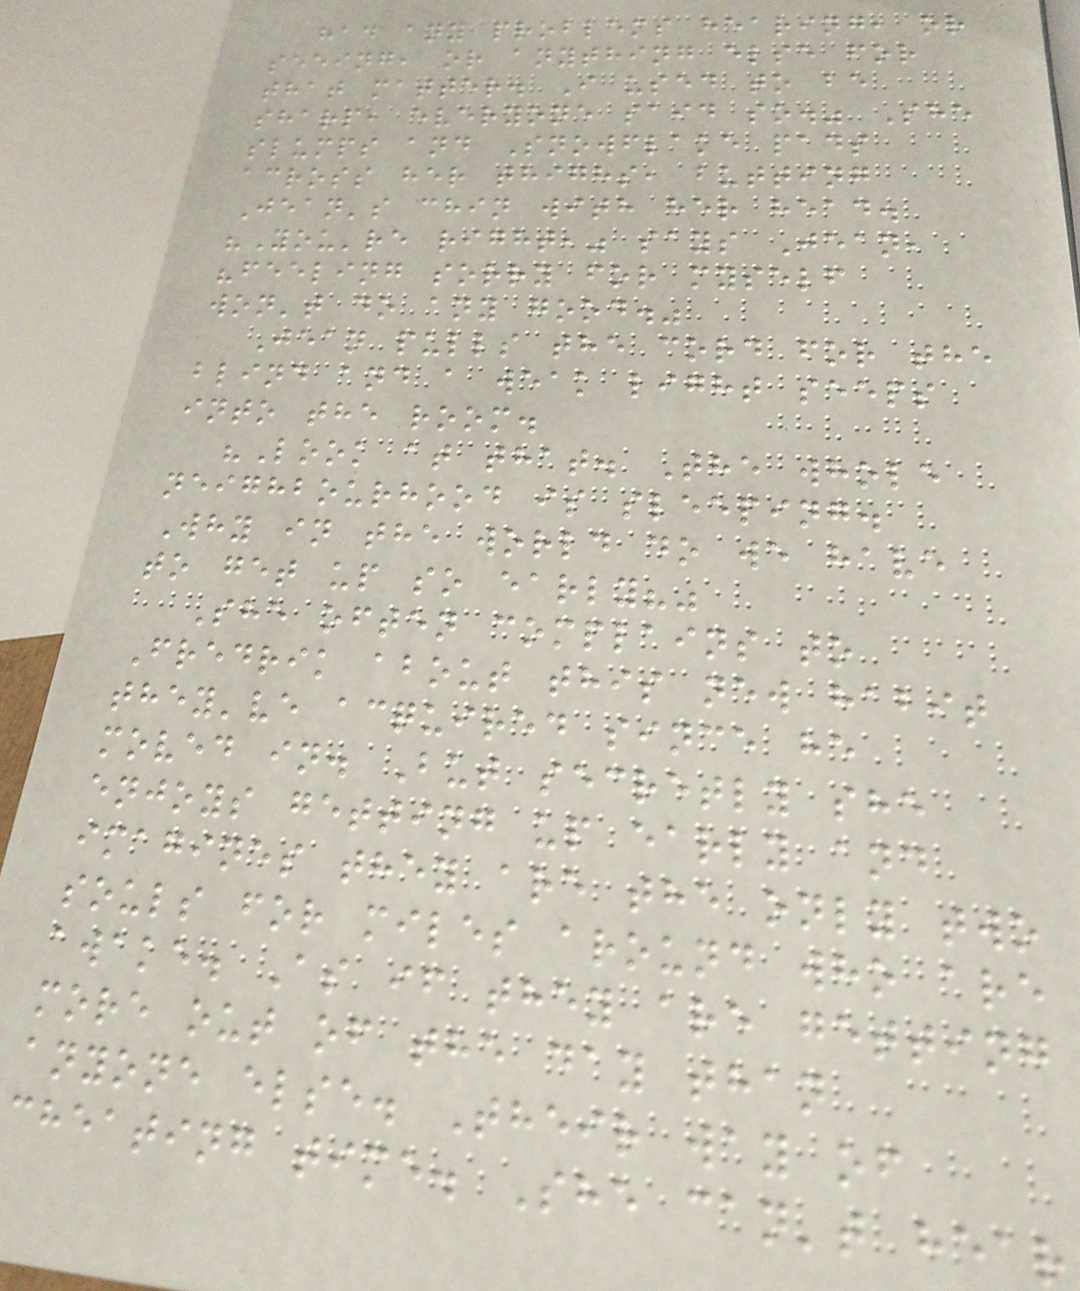had any problems hearing, or
seeing, or anything else for
that matter. I used to be
sharp, everyone said so." She
slumps and Snowflake pads
across her thighs, butting
Jean's chin with her head.
"You're right," says Jean,
"feeling sorry for myself
won't do any good."
Jean pulls the cord for the
blind and a weak light seeps
into the room.
"Look at that. The whole
neighbourhood is sleeping.
Why in the world do we have
to get up so early?"
She often complains to
Fredrik about this new habit
they've acquired since he
moved in. But secretly she
enjoys getting up early and
imagines they are the only two
souls for miles around who are
awake. As if they are getting
more out of the day than
anyone else. Their way of
cheating time. She can't hear
